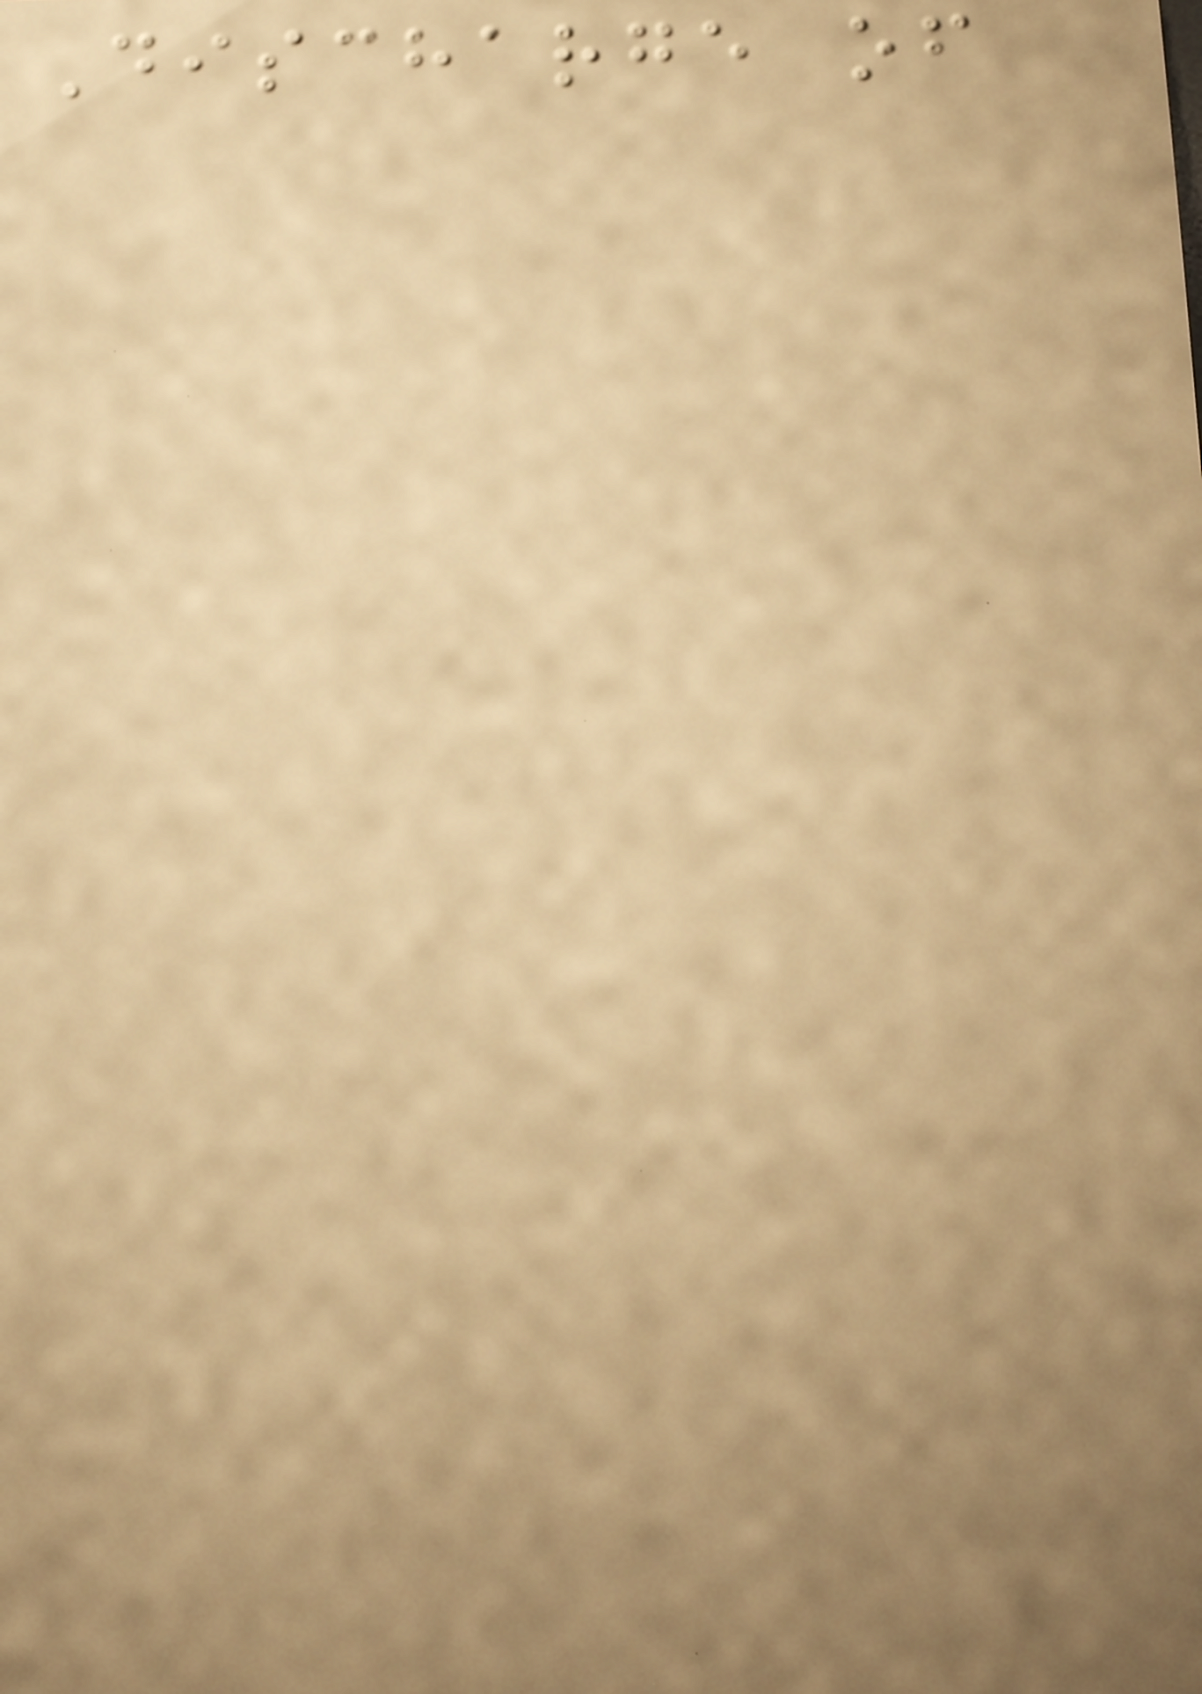Discharge of
